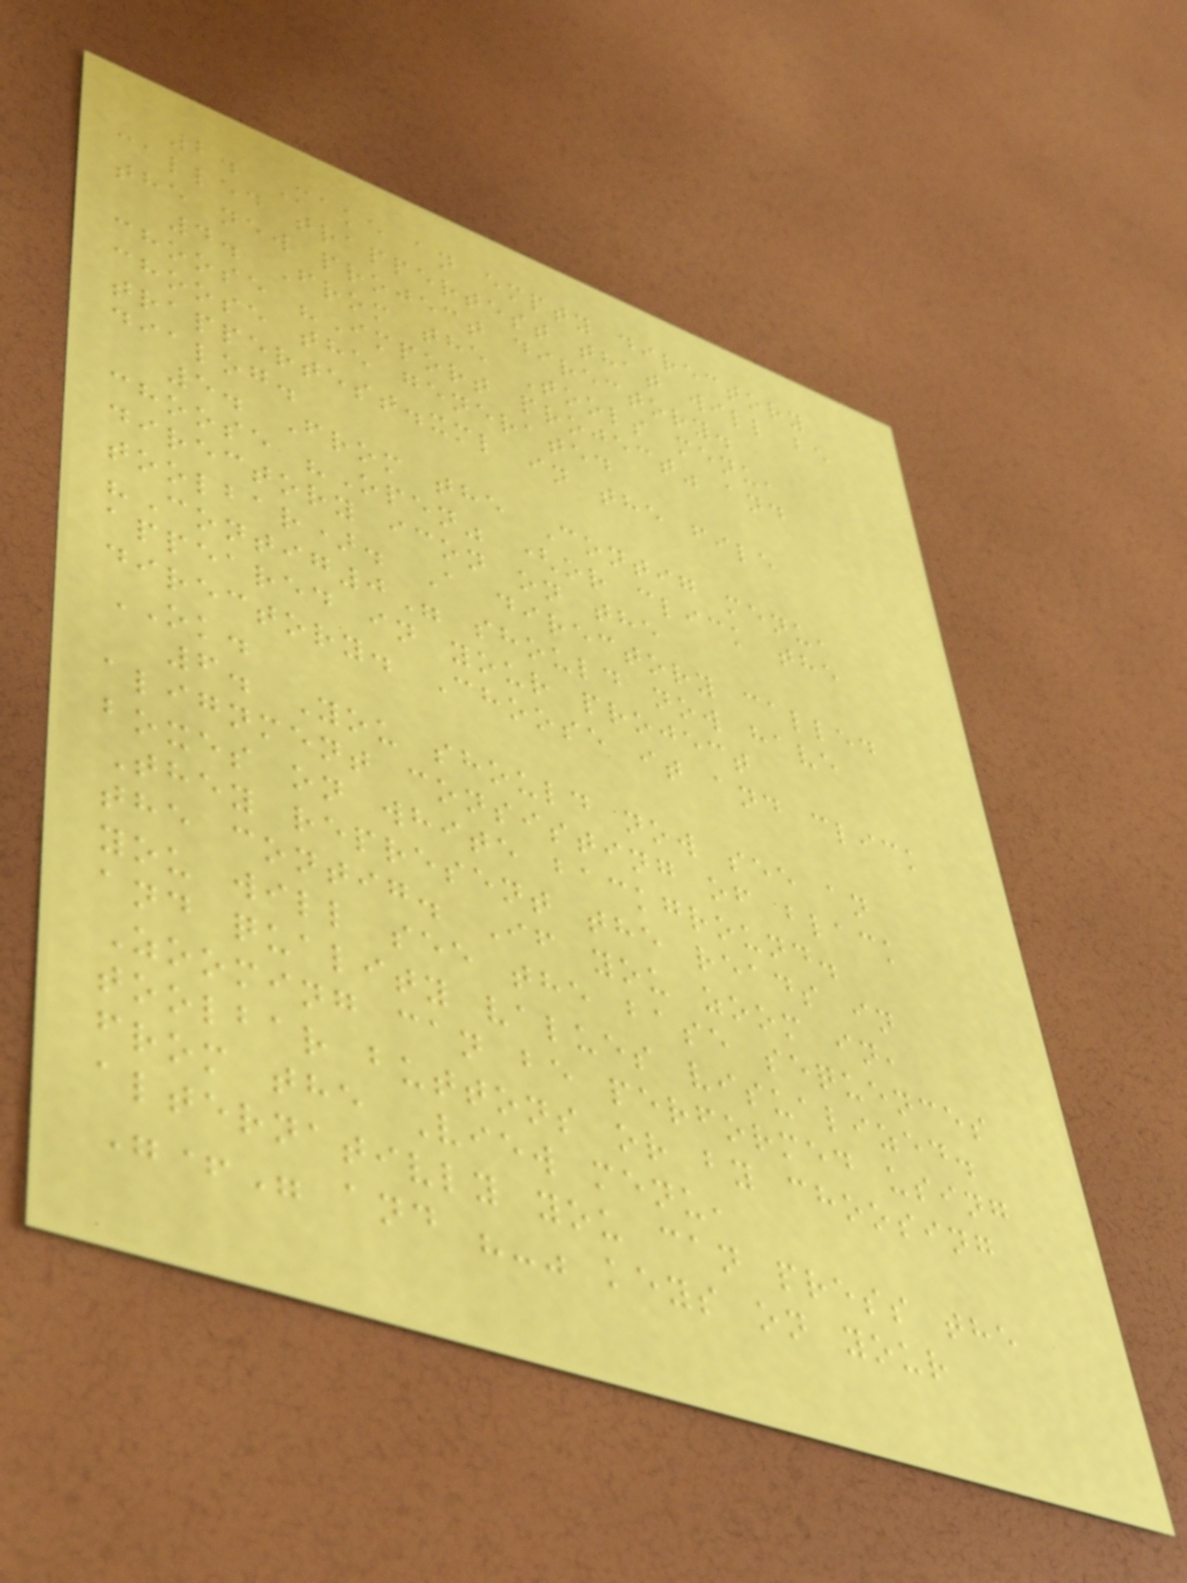2. Make an empty directory
called trappertest that will be
the new project directory.
4. From the Tools menu,
choose "Import project" and
choose the generated
trappertest.xml in the file
dialog.
5. From the Contig menu,
choose "Open" (or click the
directory icon on the
toolbar). A directory called
"Contig0" should now have
appeared in your project
directory. Choose it and click
OK.
6. You should now see an
alignment consisting of black
boxes on white background.
They represent the reads in
the contig. If you zoom in,
you will see the base sequences
and quality values visualized.
Zooming can be performed using
toolbar buttons or by choosing
from the View menu,
alternativly you can press the
"+" and "-" keys on your
